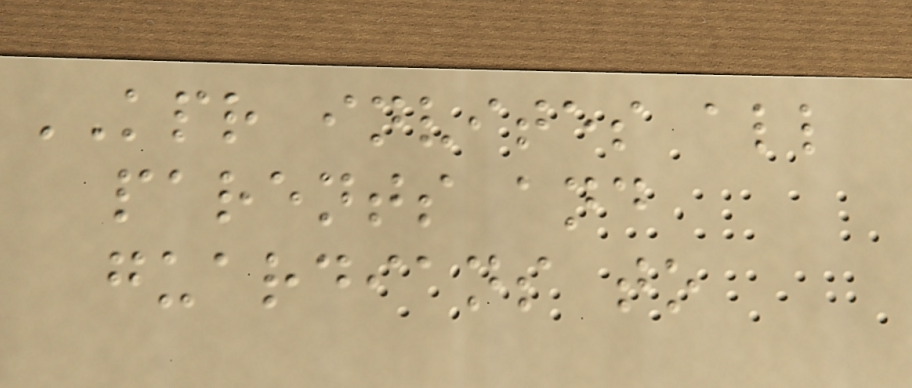KPR invites all
parents and
guardians to
